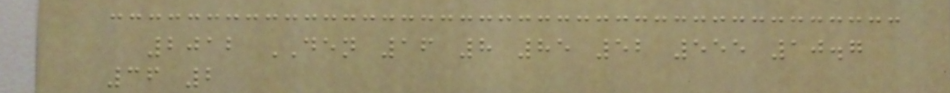2012 DEN 16 8 85 52 555 10.7
36 2
